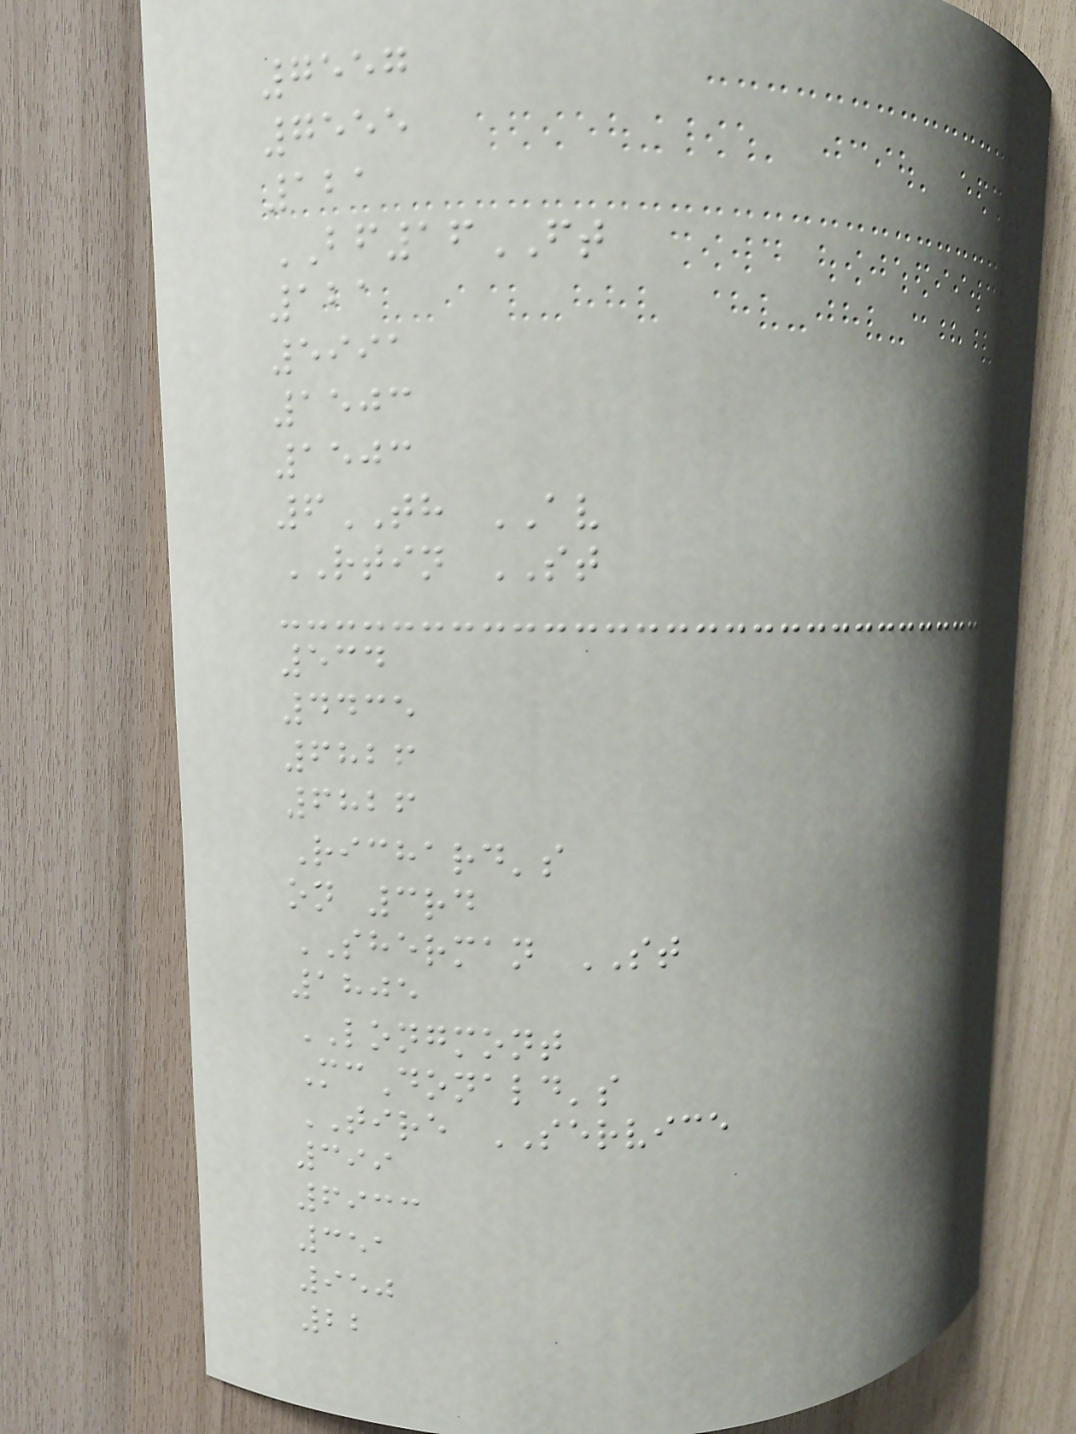7557
7555
121
BF16FT
121
5991
1503
1503
6TH AV
RTIN ST
534
4435
6826
6826
Richard's
on 3rd
SHERMAN ST
1805
LONGMONT
McDonald's
TIRE SERVICE
399
6933
351
950
22
